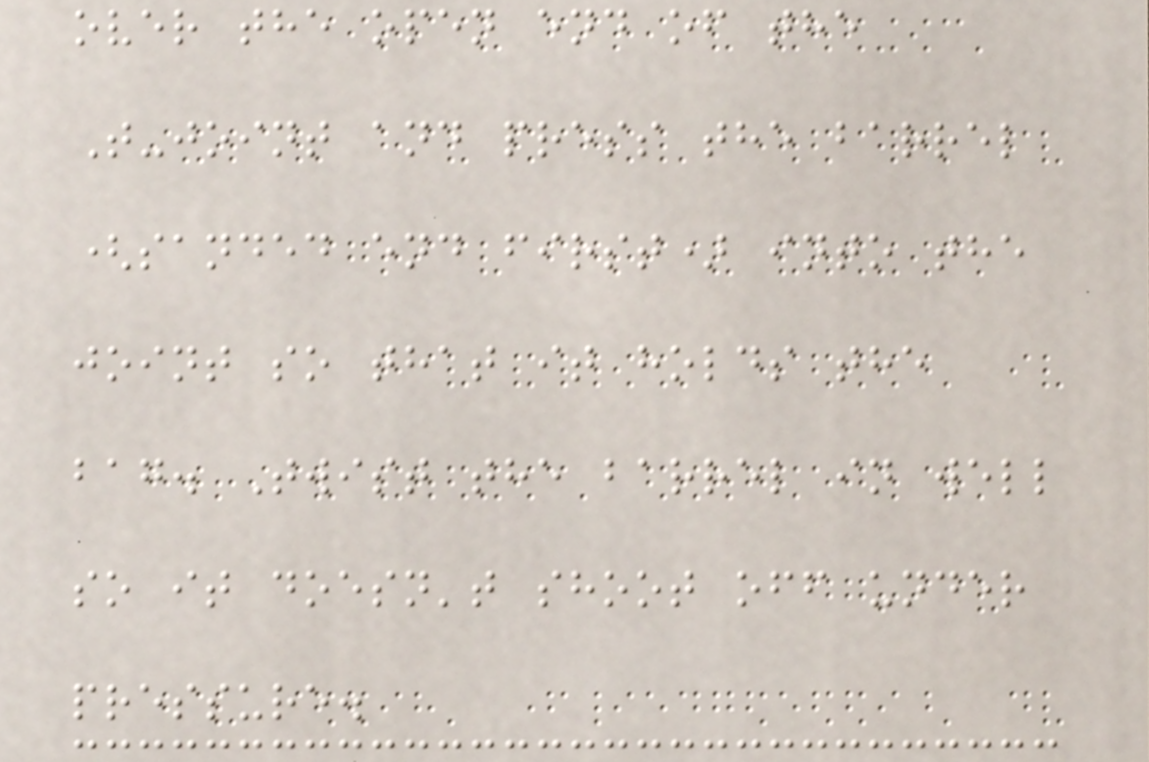over the open end of the
T-joint and press the barrel
(sanded end first) into the
joint so that it holds the
bag. Twist the barrel in well
so it doesn't shoot off under
pressure.
